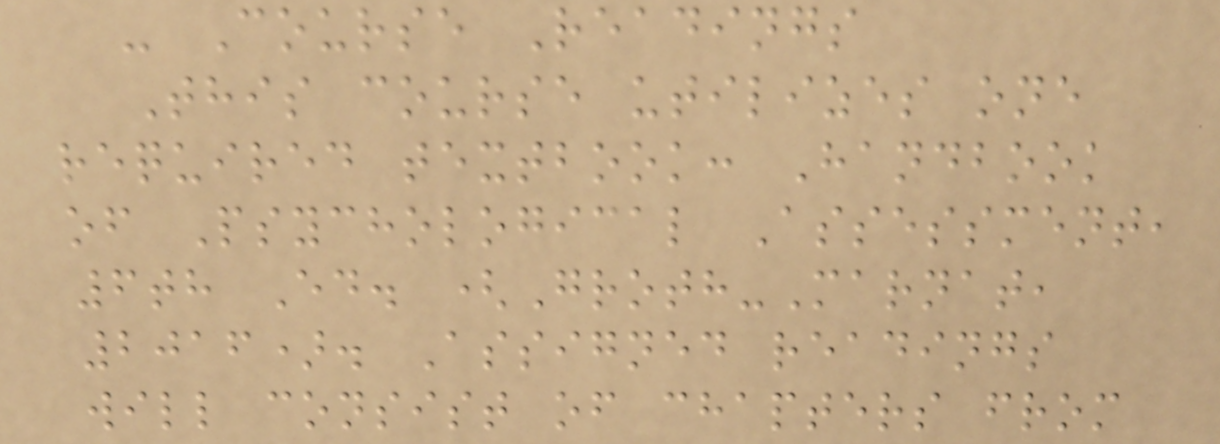- Course Readings
This course utilizes one
required textbook: Handbook
of Psychological Assessment,
6th Ed. (Groth-Marnat,
2016). Assigned readings
will consist of chapters from
